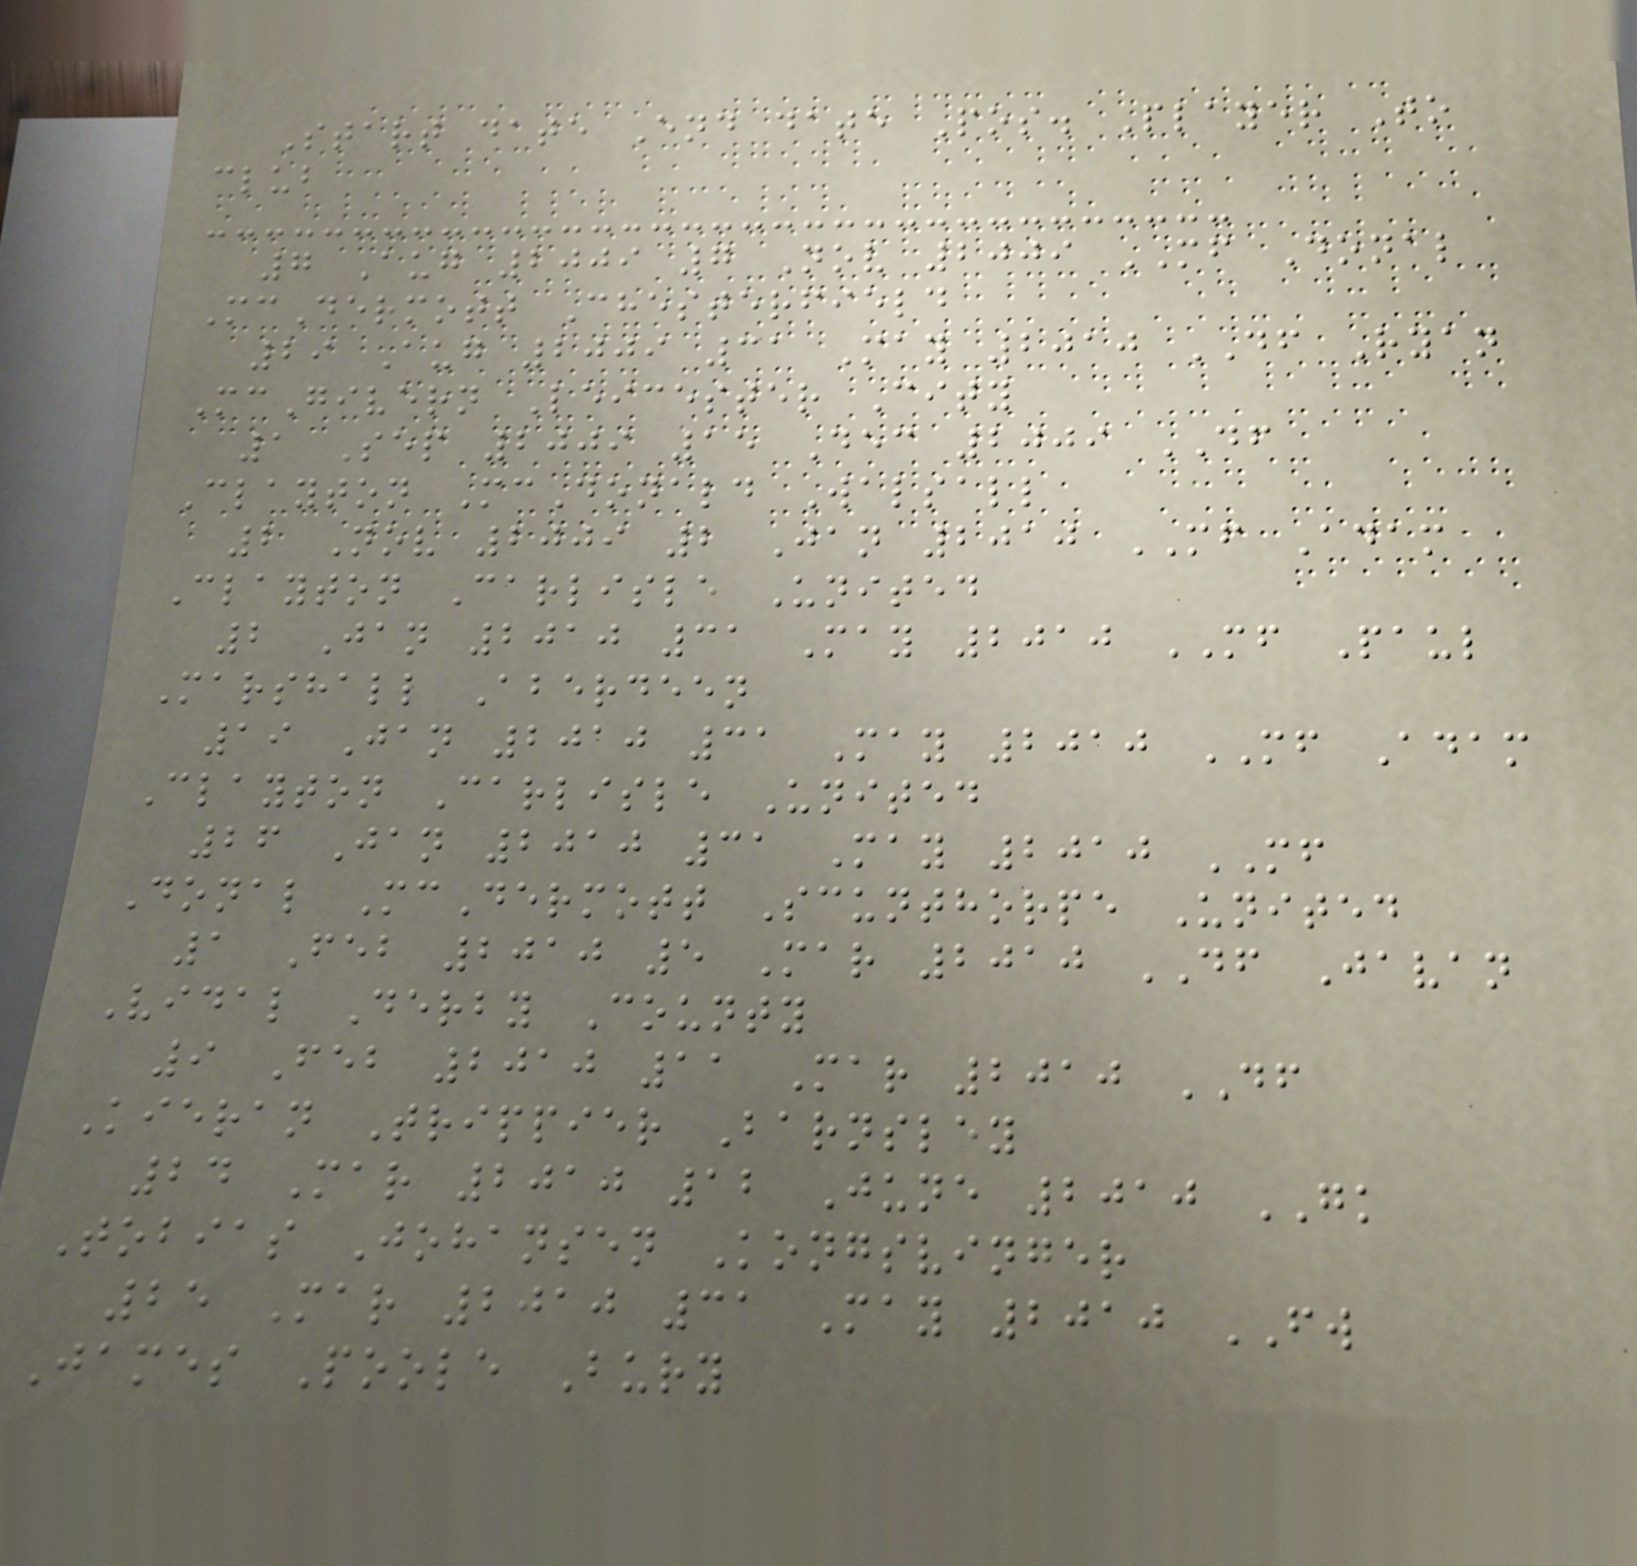Start date End date Pos. Player To
club
7 Aug 2009 7 Nov 2009 MF Donal
McDermott Chesterfield
29 Aug 2009 31 May 2010 DF Ryan
McGivern Leicester City
1 Sep 2009 15 Dec 2009 DF
Clayton McDonald Walsall
2 Nov 2009 2 Jan 2010 MF Adam
Clayton Carlisle United
2 Jan 2010 31 May 2010 MF Paul
Marshall Aberdeen
19 Jan 2010 31 May 2010 MF Adam
Clayton Carlisle United
26 Jan 2010 31 May 2010 MF
Donal McDermott Scunthorpe United
1 Feb 2010 5 Mar 2010 DF Javan
Vidal Derby County
9 Feb 2010 11 Mar 2010 DF
Kieran Trippier Barnsley
24 Mar 2010 12 June 2010 GK
Tobias Johansen Kongsvinger
25 Mar 2010 31 May 2010 FW
James Poole Bury
